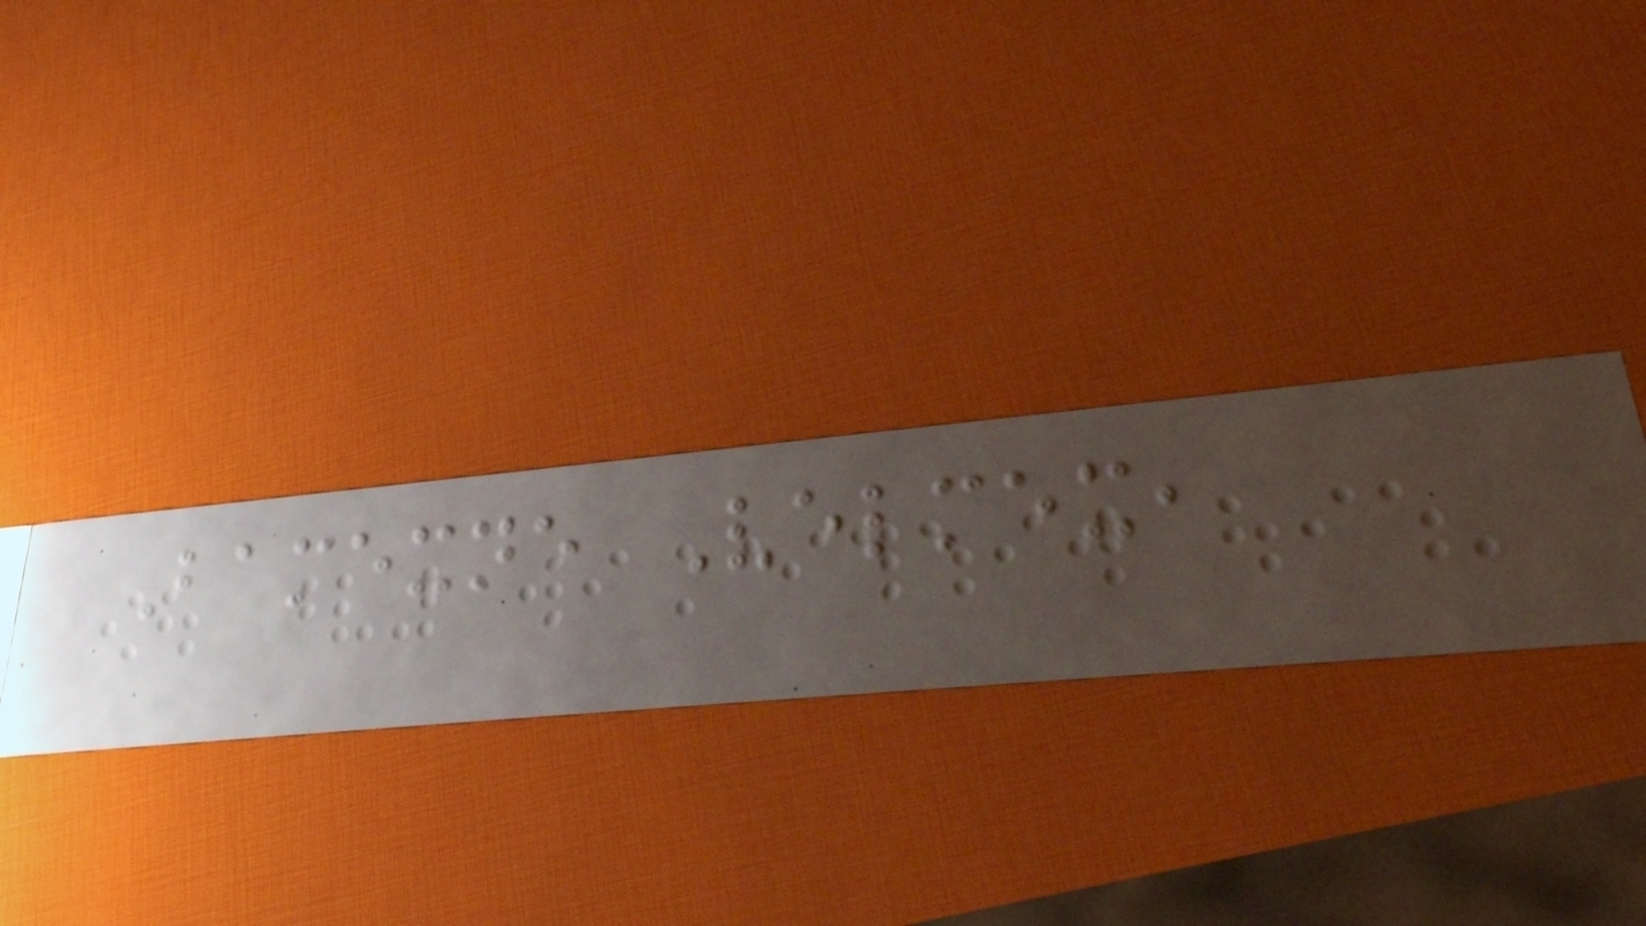Bamexne Velmex,
